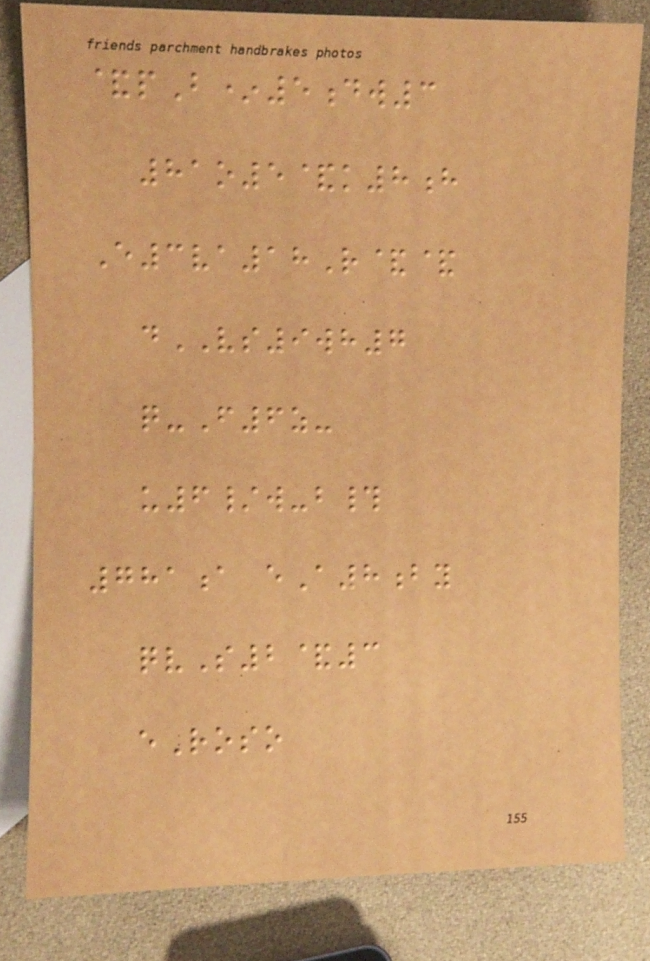&pB*5dw3
81o5&k8h
E3va18R&&
dVS9wh7
q-F6z-
u6/w-b#
781a eA8by
qvS2&3
eRoso
